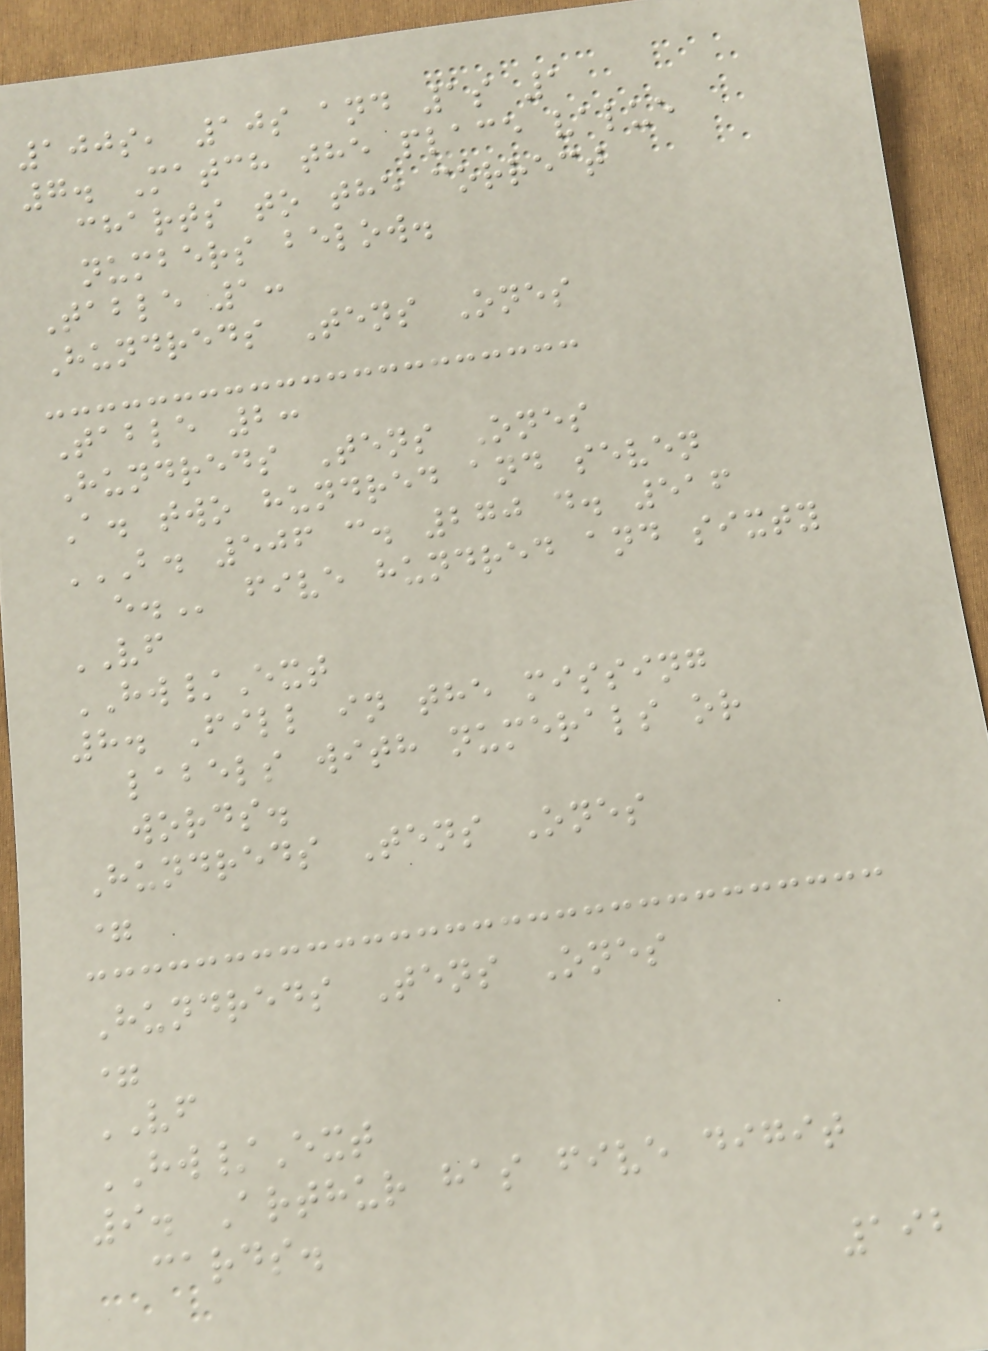100s, 10s and 1s 1
7. Match the place value
charts to the correct
numbers below.
Table 1:
Hundreds Tens Ones
Table 2:
Hundreds Tens Ones
A. two hundred and seven
B. 506 C. 270 D. 516
E. five hundred and sixty
VF
HW/Ext
8. Fill in the missing
labels with numerals or
words.
Hundreds Tens Ones
=
Hundreds Tens Ones
=
VF
HW/Ext
9. Arthur has five digit
cards.
192
